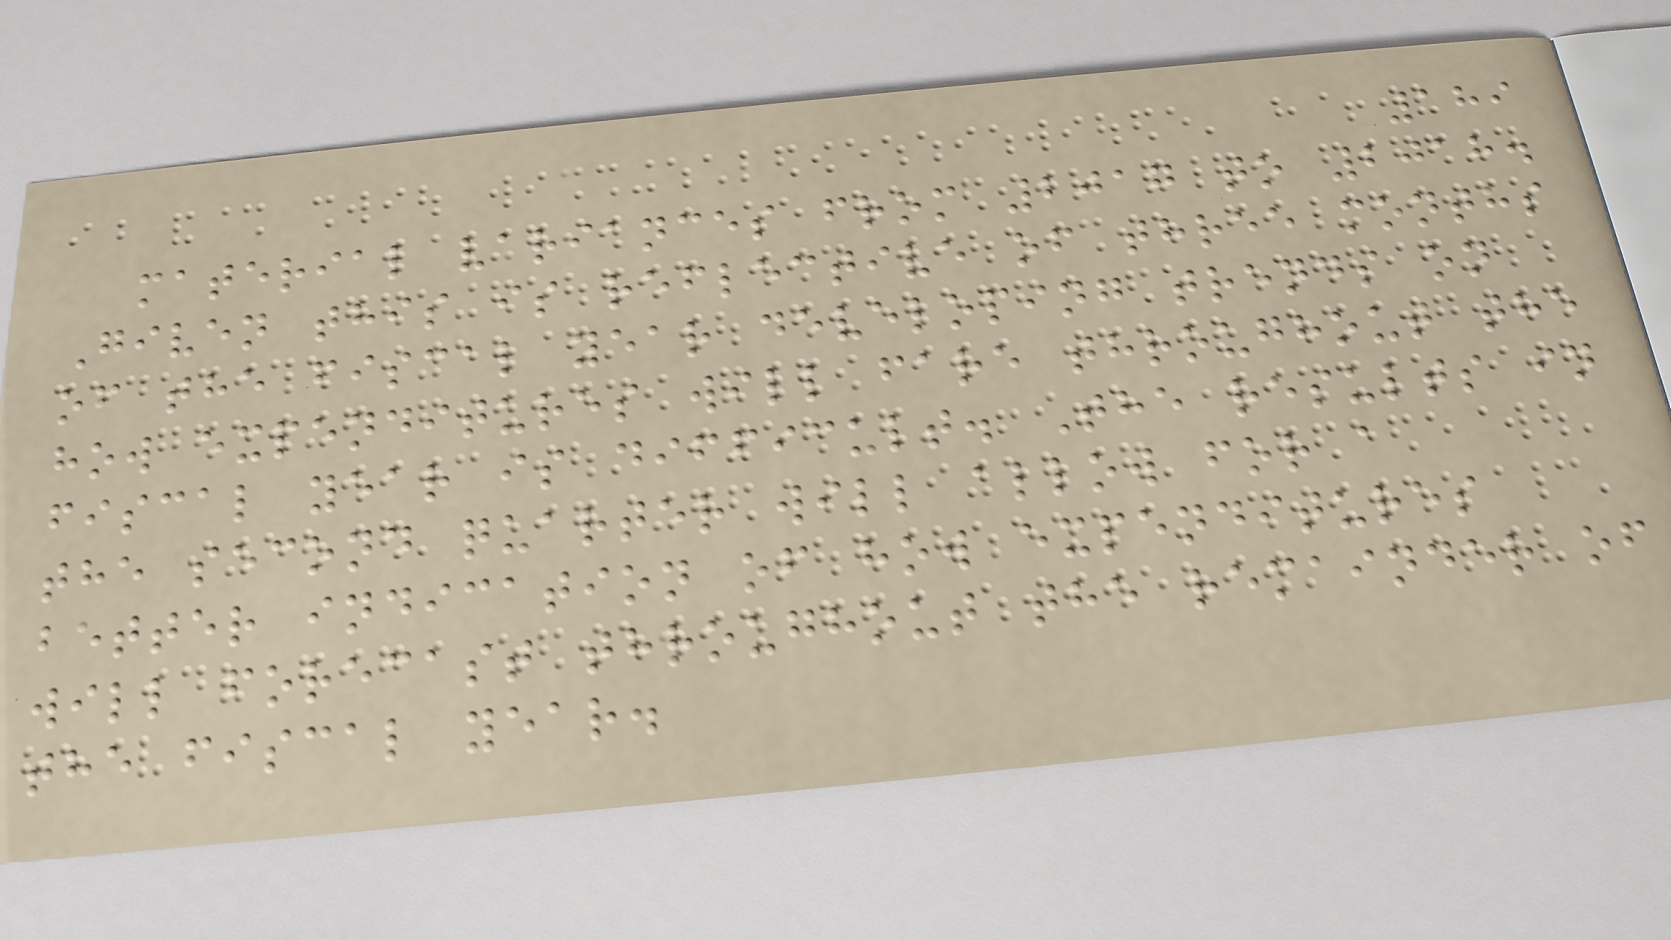189
material variances from 2017 to 2018.
Given this is reflective of three months
of the fiscal year developing trends on
how expenditures will fare throughout the
fiscal year is difficult. The results in
the second quarter will allow for a
better indication of how expenditures
will forecast throughout the remainder of
the fiscal year.
